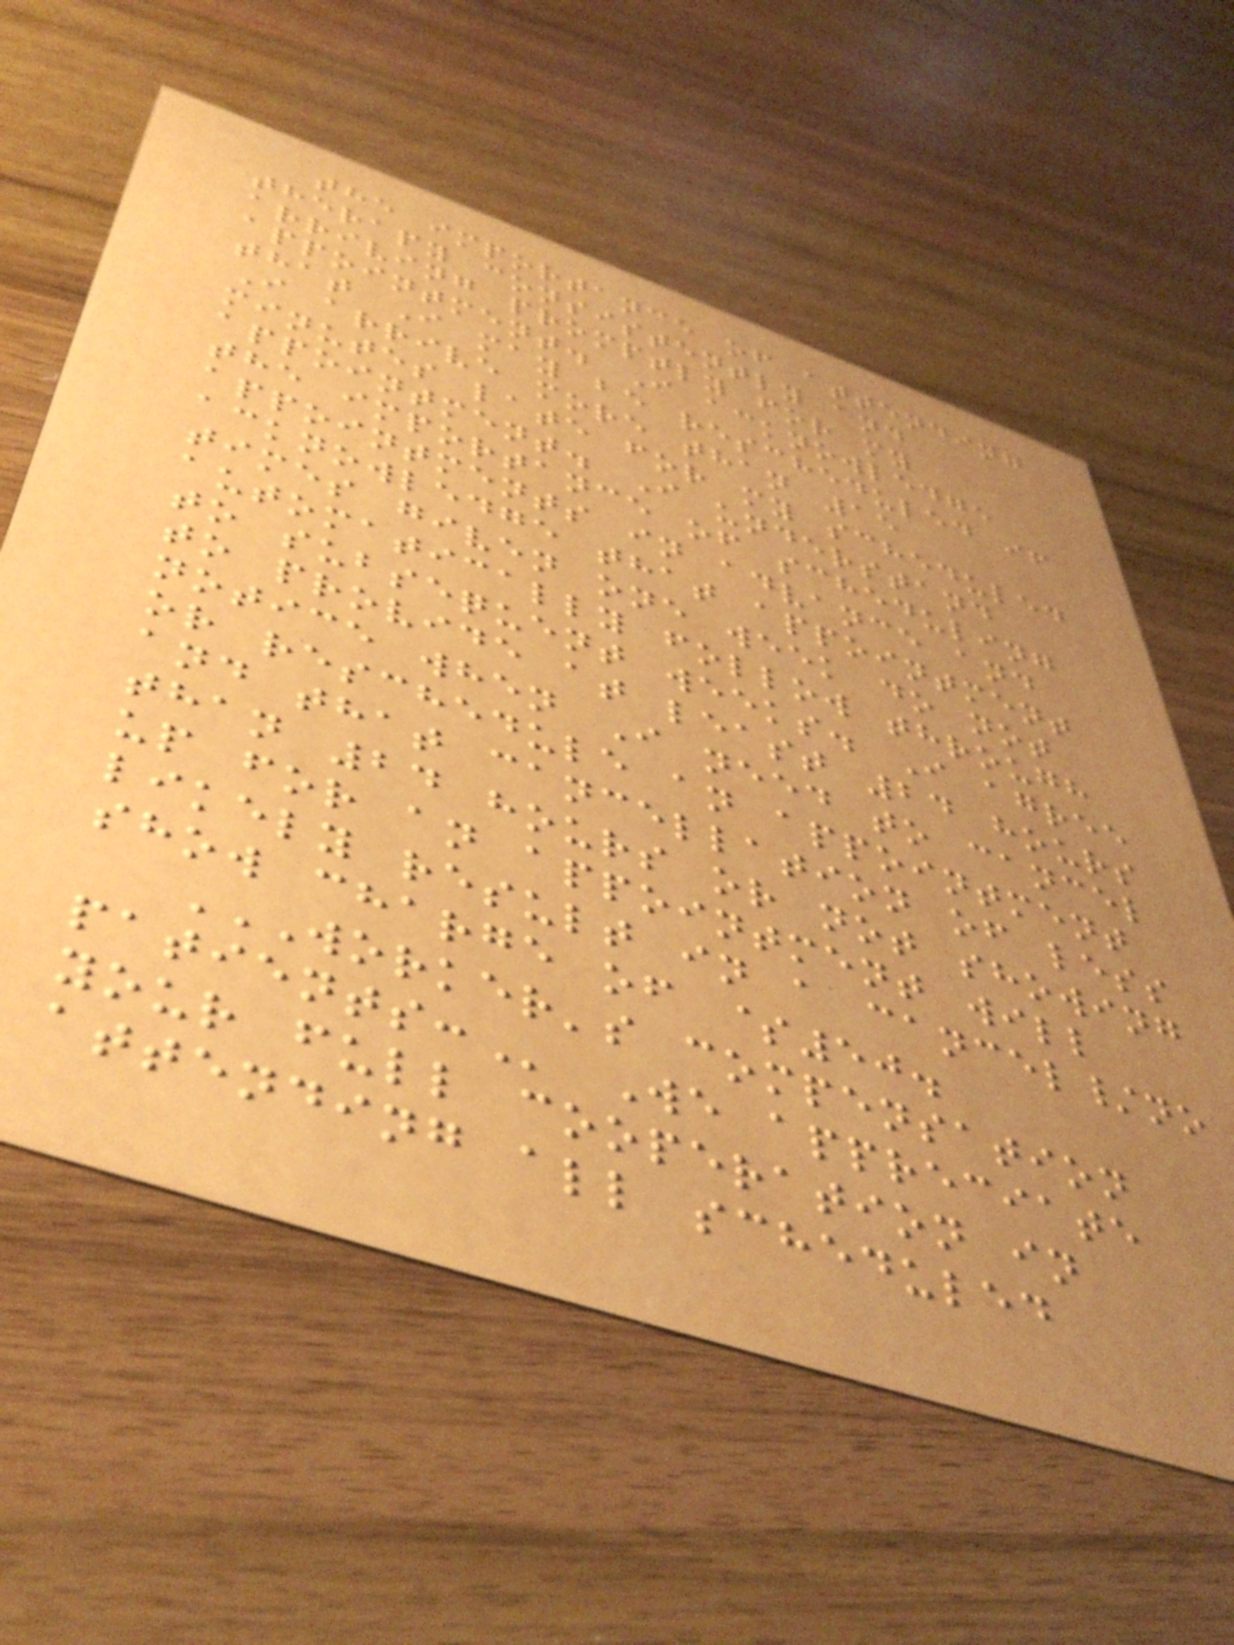the importance of attending
therapy consistently and
arriving promptly for my
appointment. I acknowledge
that I may be rescheduled if
I arrive more than 15
minutes late for my scheduled
appointment. I understand
the importance of scheduling
appointments in advance and
acknowledge that appointment
times given one week do not
automatically follow through
to subsequent weeks. I agree
to provide at least 24 hours
notice when I need to cancel
or reschedule an appointment
and that cancellation of less
than 24 hours or not showing
up for an appointment will
likely result in a cancel/no
show charge of $50.
WORKER'S COMPENSATION
PATIENTS: We appreciate
your full cooperation in
attending all scheduled
